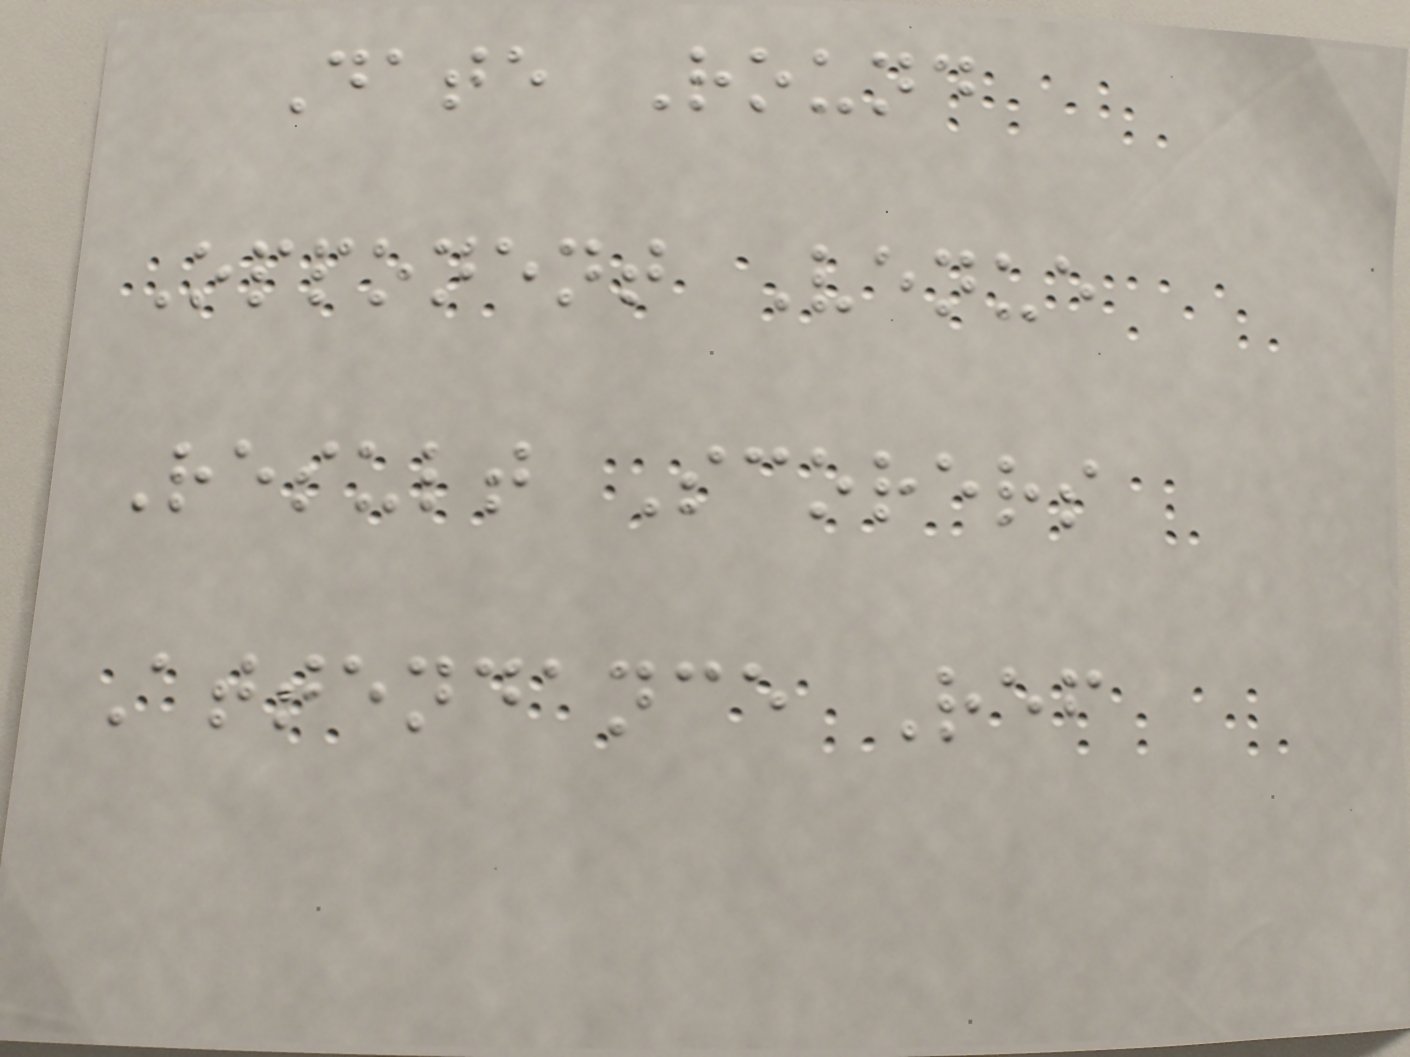Date Round
Opponent Venue
Result Scorers
Attendance Ref
